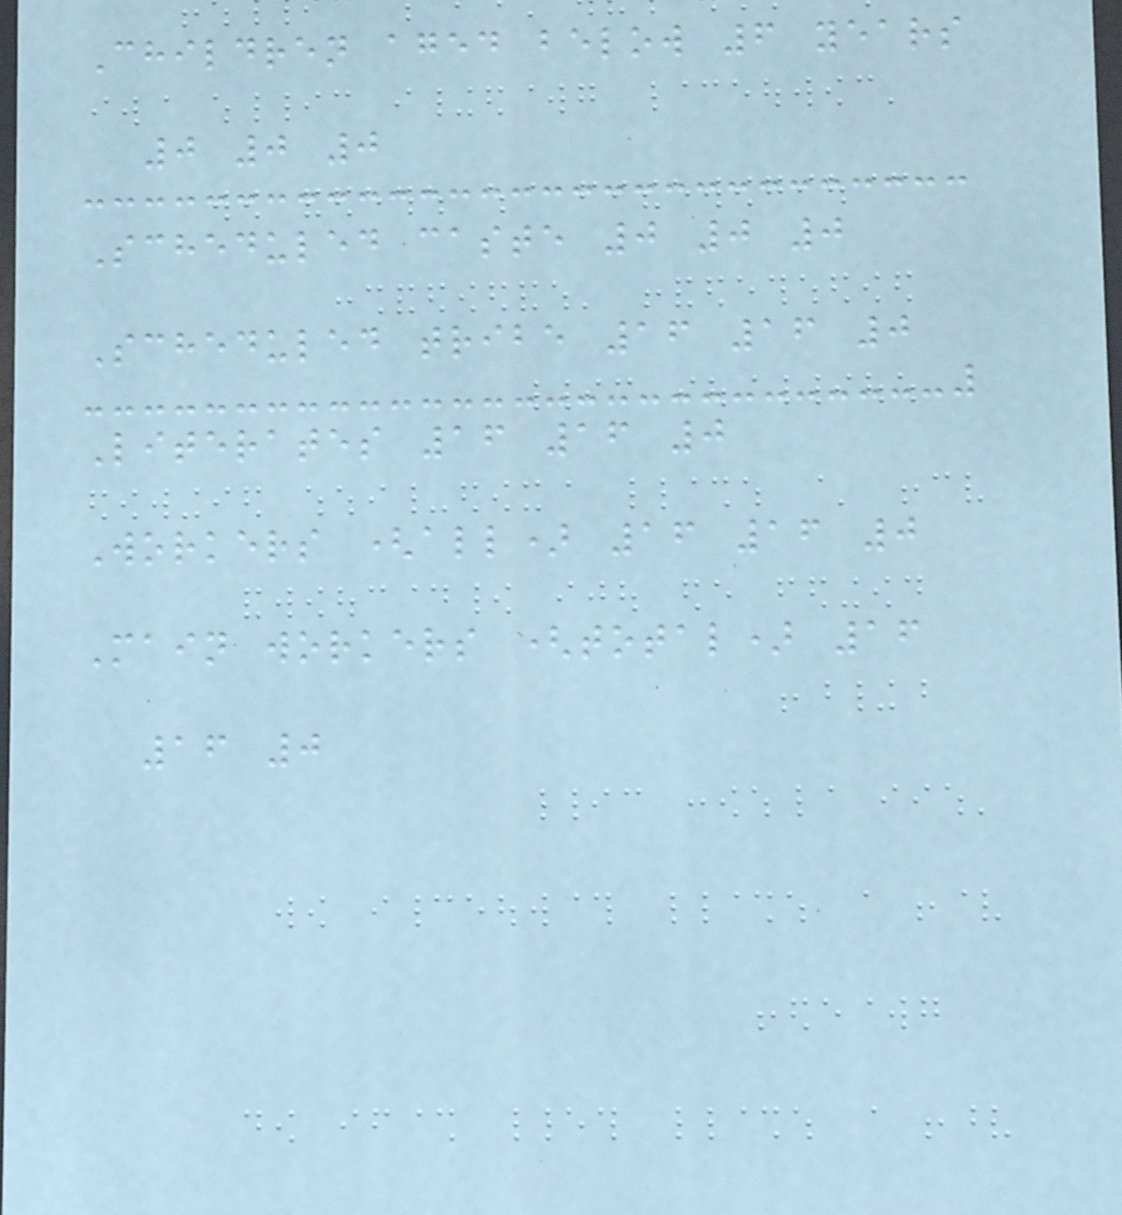Children aged below 6 years
0 0 0
Scheduled caste 0 0 0
Scheduled tribe 16 16 0
Literates 16 16 0
Workers (all) 16 16 0
Main workers (total) 16
16 0
